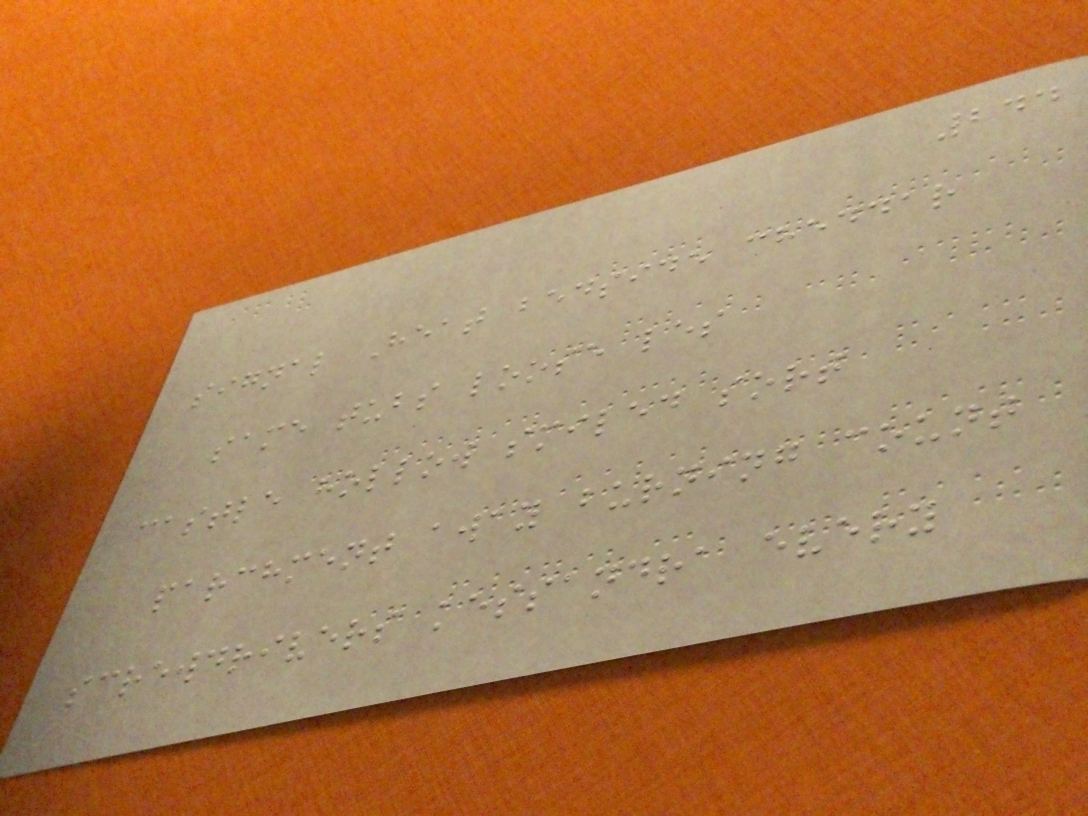244
signal Heat bedside cheddar
same tubs loose les
castle hollow smiled sort
parchment away burning count
screwdrivers kessandra every
